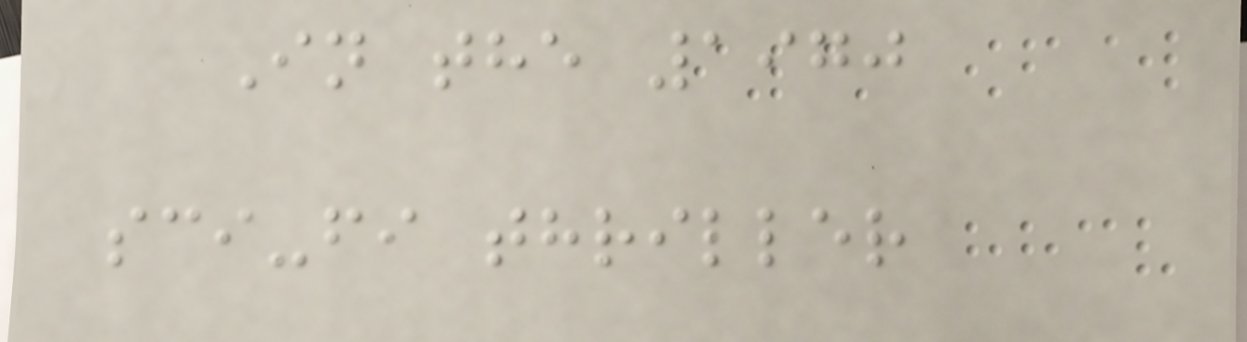In the 1970
sci-fi thriller
